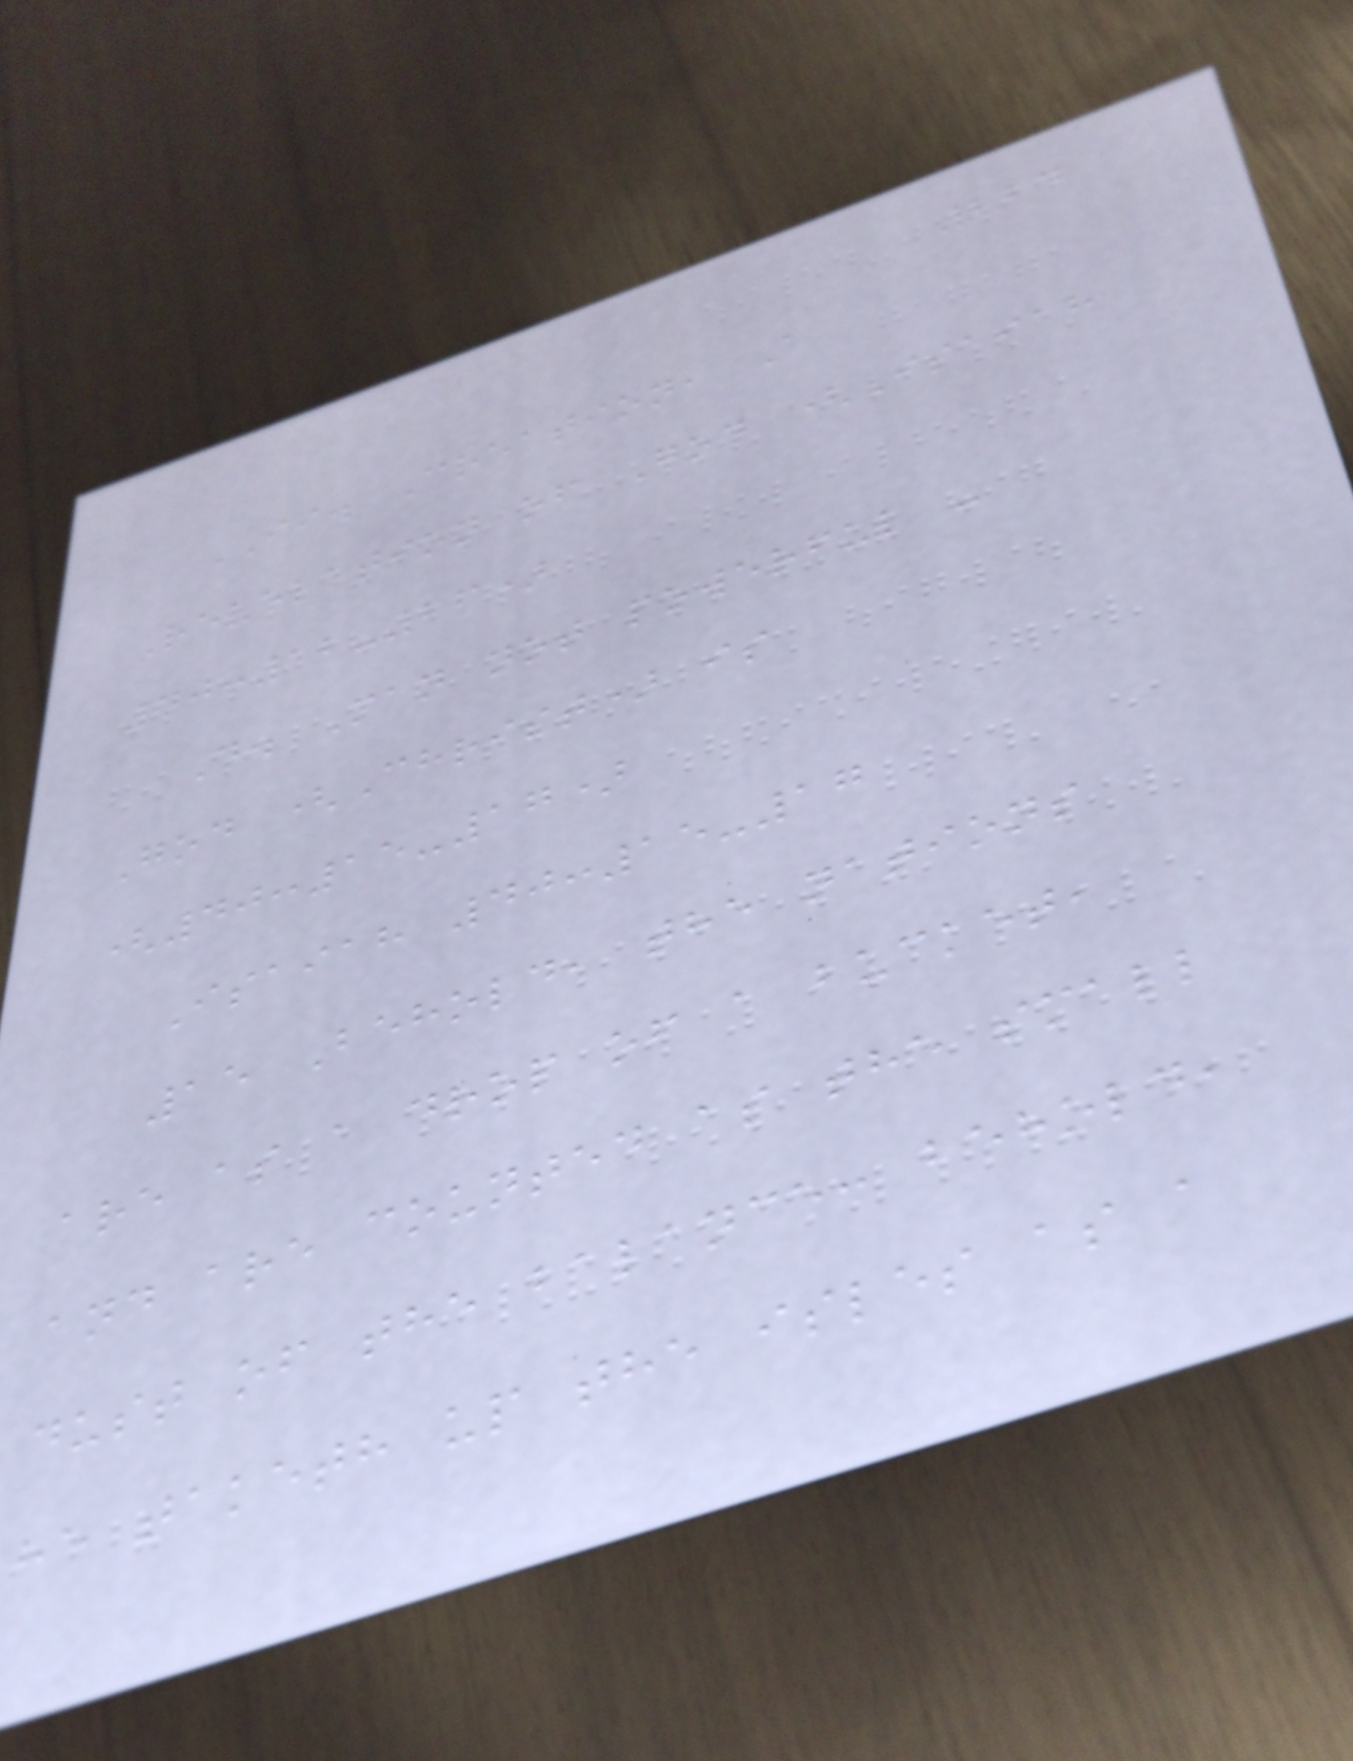224
II. Creation, A
Revelation of God (Isaiah
40:12-26)
D. Man not powerful -
God (Christ) is
(40:15-17)
Isaiah 40:15-17
15 Behold, the nations
are as a drop of a bucket,
and are counted as the small
dust of the balance: behold,
he taketh up the isles as a
